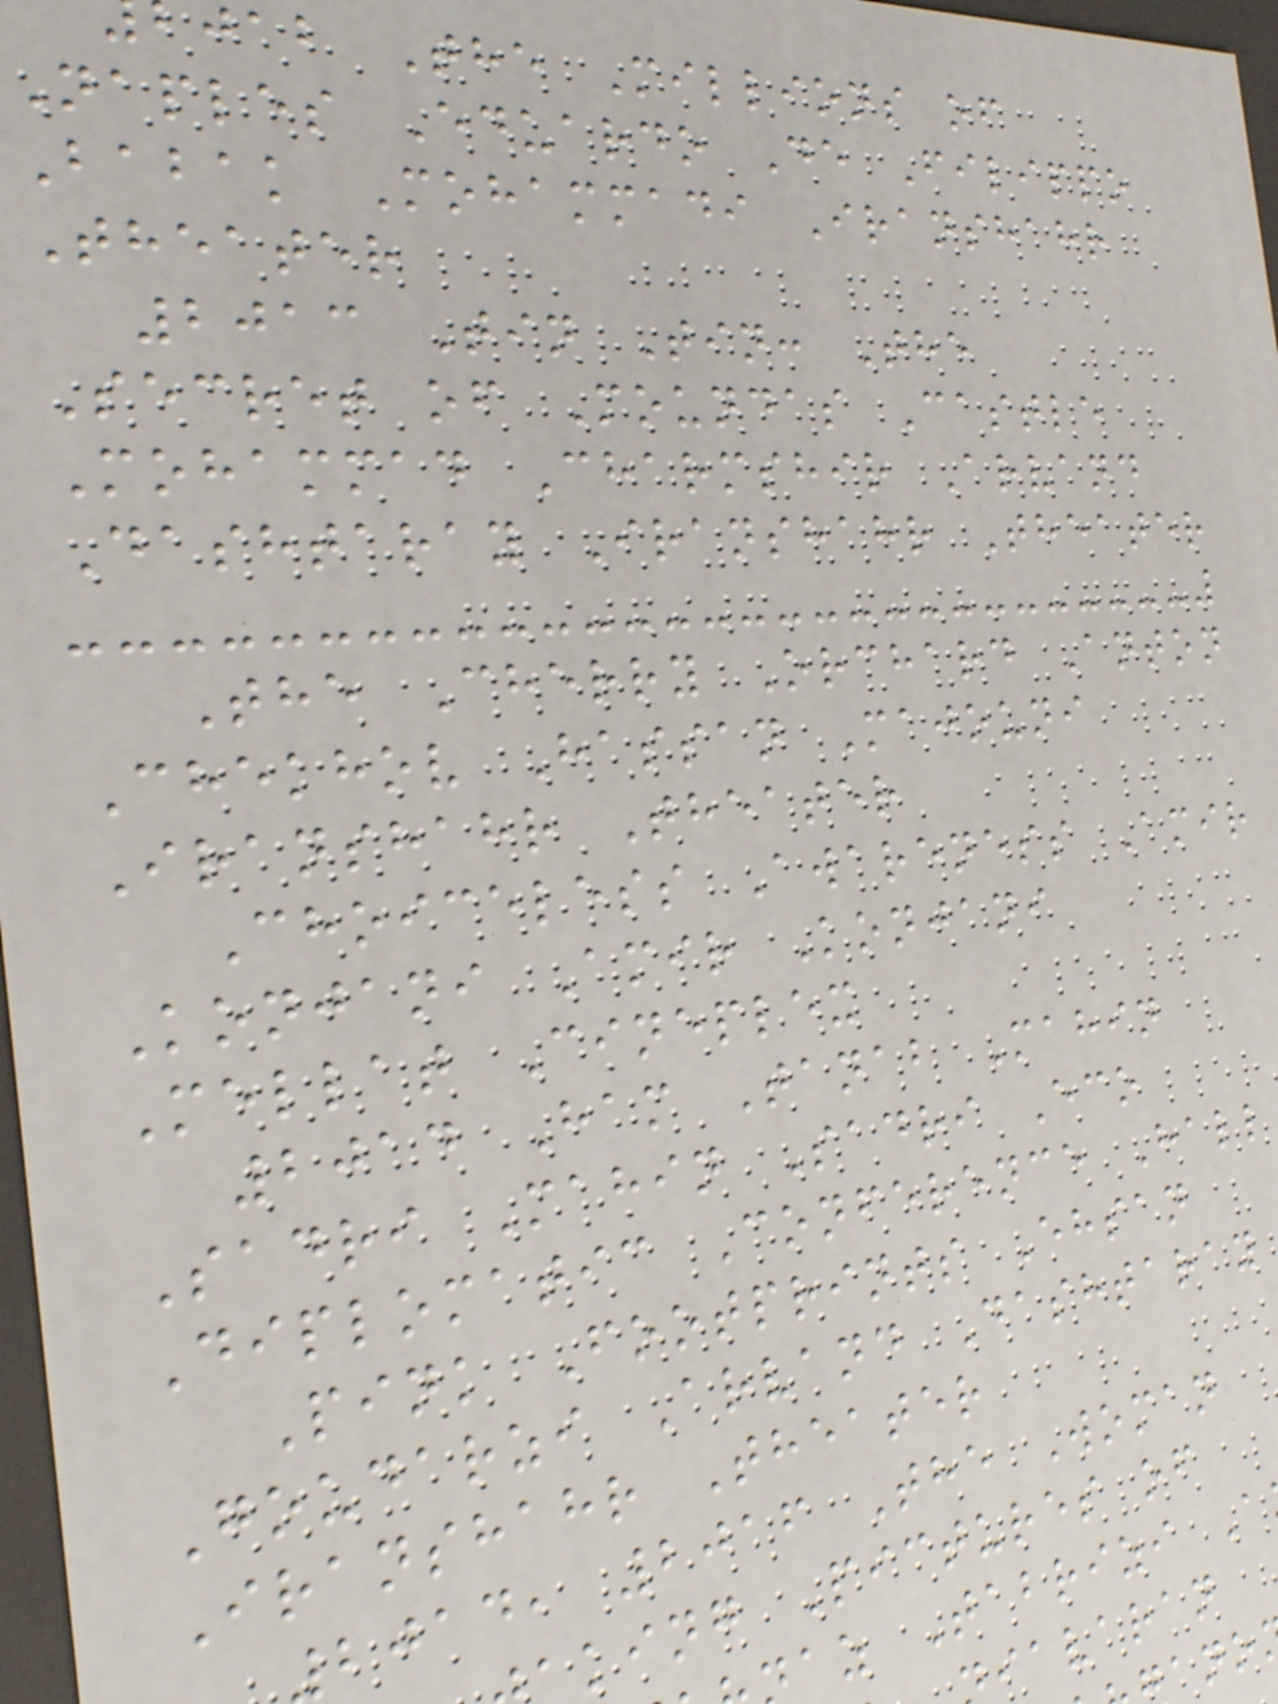jab The Millions of
Naples Eduardo De Filippo
Babak Mohammadi Iranshahr
Theater
2013 Tin Tin: The
Secret of Moundas Castle
Mohammad Charmshir Arvand
Dashtaray Iranshahr Theater
The Cherry Orchard Anton
Chekhov Hassan Majouni
Iranshahr Theater
Choiceless Awareness Amir
Konjani Amir Konjani
Mellat Cineplex
2014 Ham Tanab Mahin
Sadri Mahin Sadri Eco
Diplomatic Conference Hall
Pink Footprints Ehsan
Goudarzi Arvand Dashtaray
Iranshahr Theater
bjad, 2016 The Woman
king Pictures of
az Tabrizi A
iavaran
